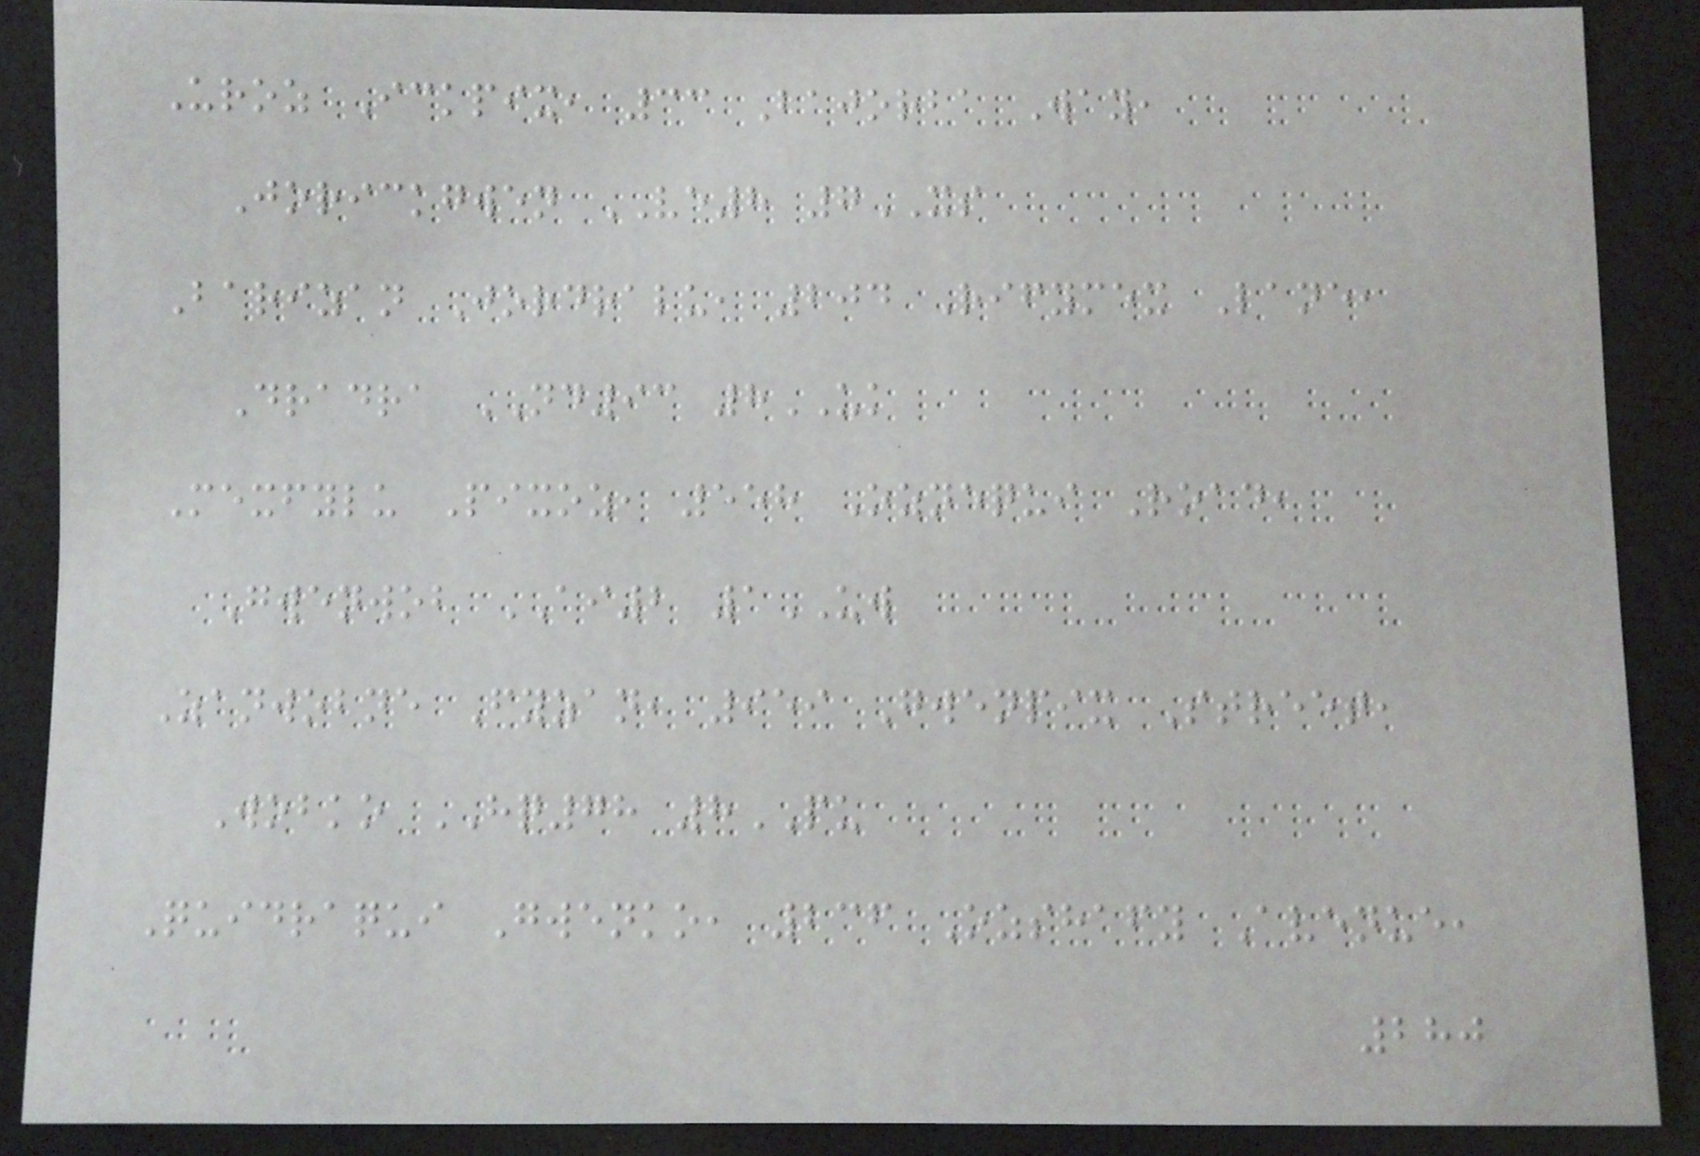Uroz Ickpix, 33 Bajorba Way,
Jorickgwen VE8 7XS
Barizan Jordralu, 204 Rifymex Lane,
Dradra ND93 8UK
Mexfylu Pixoz, 558 Oznequi Road,
Gwenwob AI2 1UW
Zanwobne Fyzan, 959 Gwenpix Street,
Wobko HQ78 8PU
Quidraqui Gwenko, 236 Ozshafy Avenue,
280
